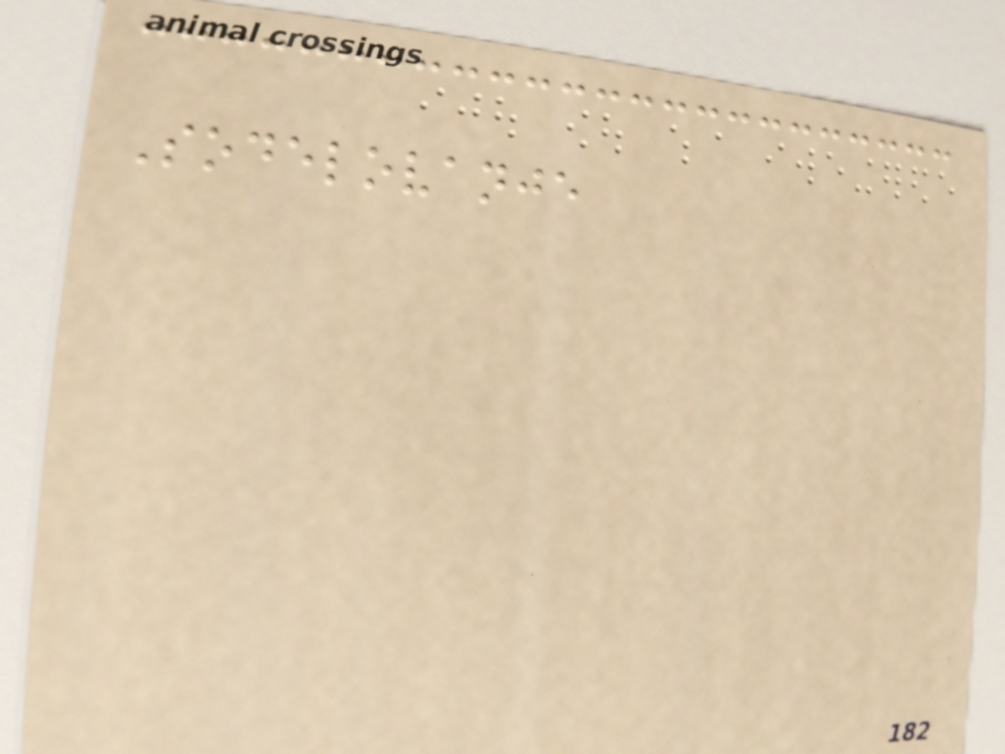Sodelovanje
